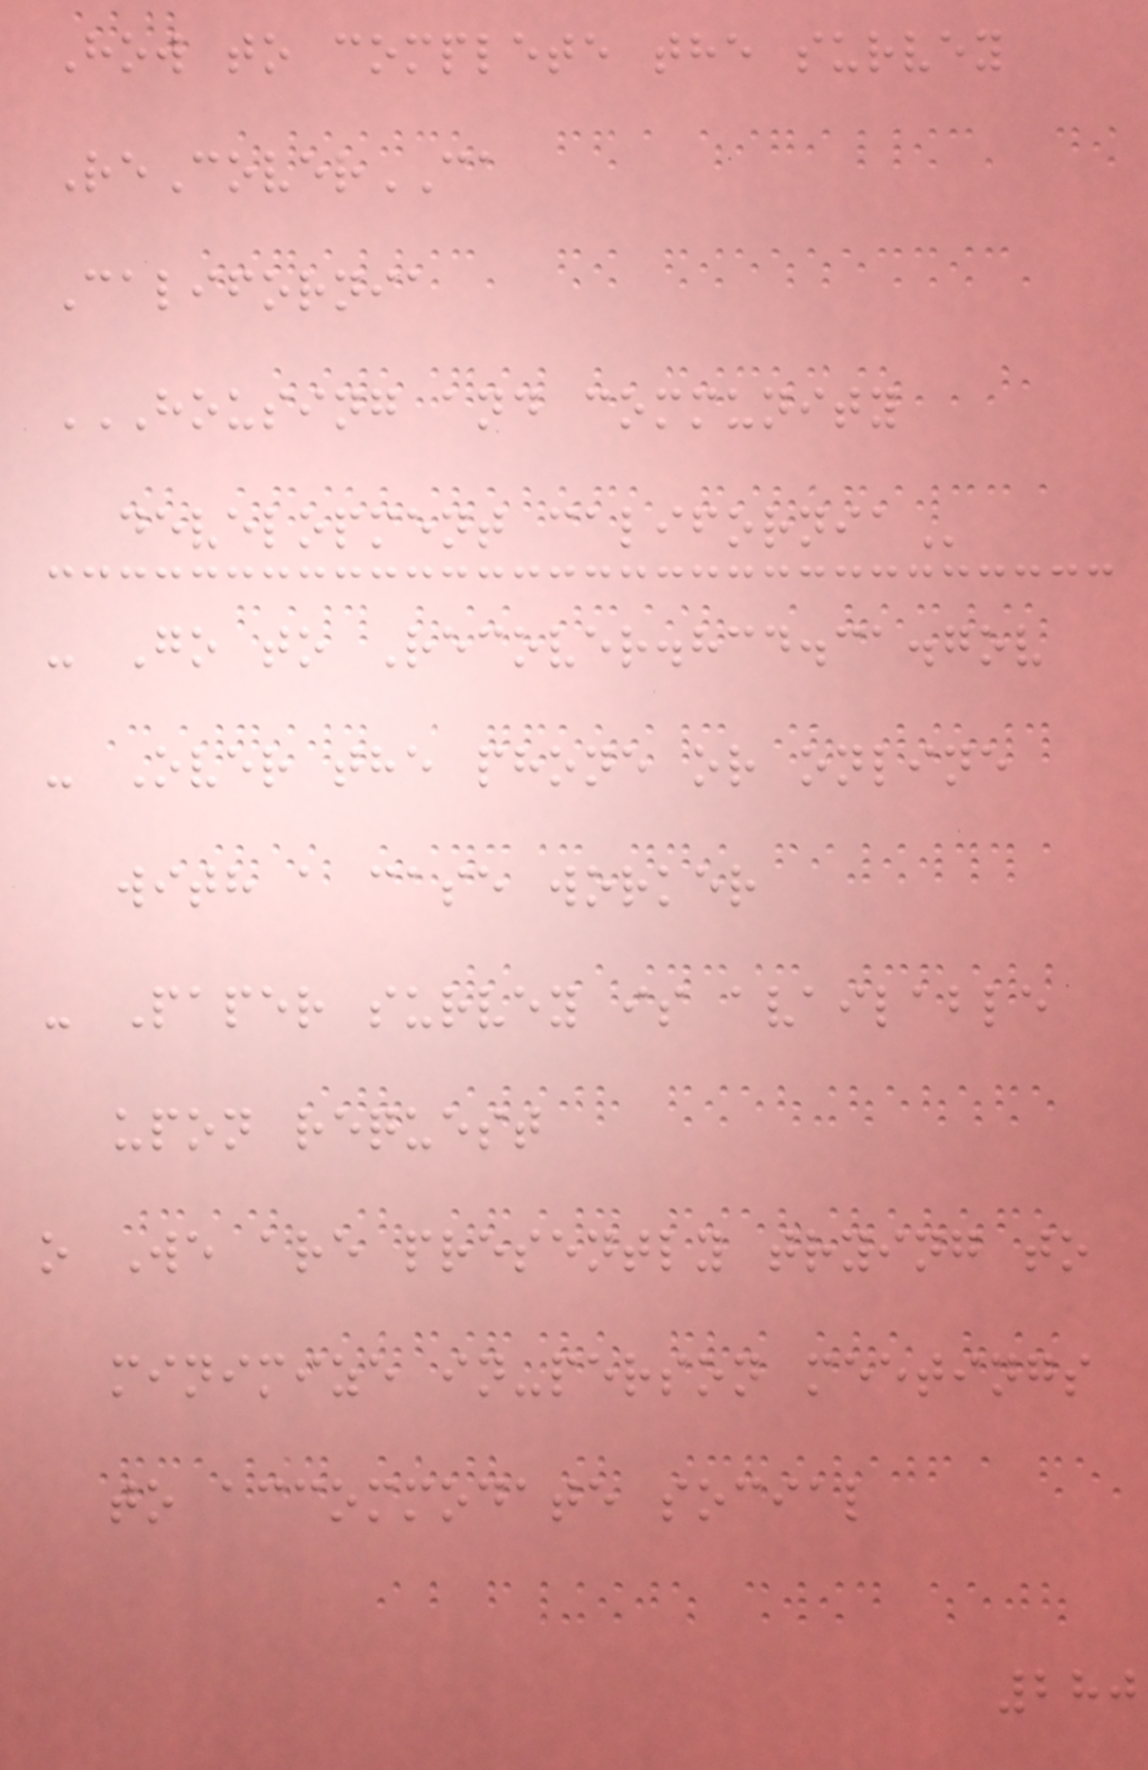How to complete the survey
ReCoverCA
California
HOUSING AND COMMUNITY
DEVELOPMENT CALIFORNIA
- Go to Recover.hcd.ca.gov
- Over the phone or online
with a case worker
- Paper survey is available
upon request
o We are presently trying to
minimize in-person meetings
to accommodate social
280
